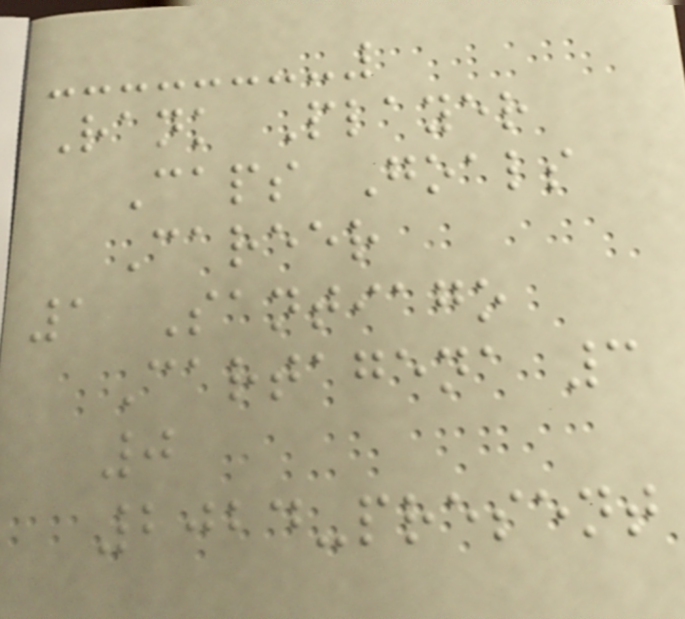Rank Player
Caps Goals
Career
1 Santiago
Cartagena 3
0
2024-present
